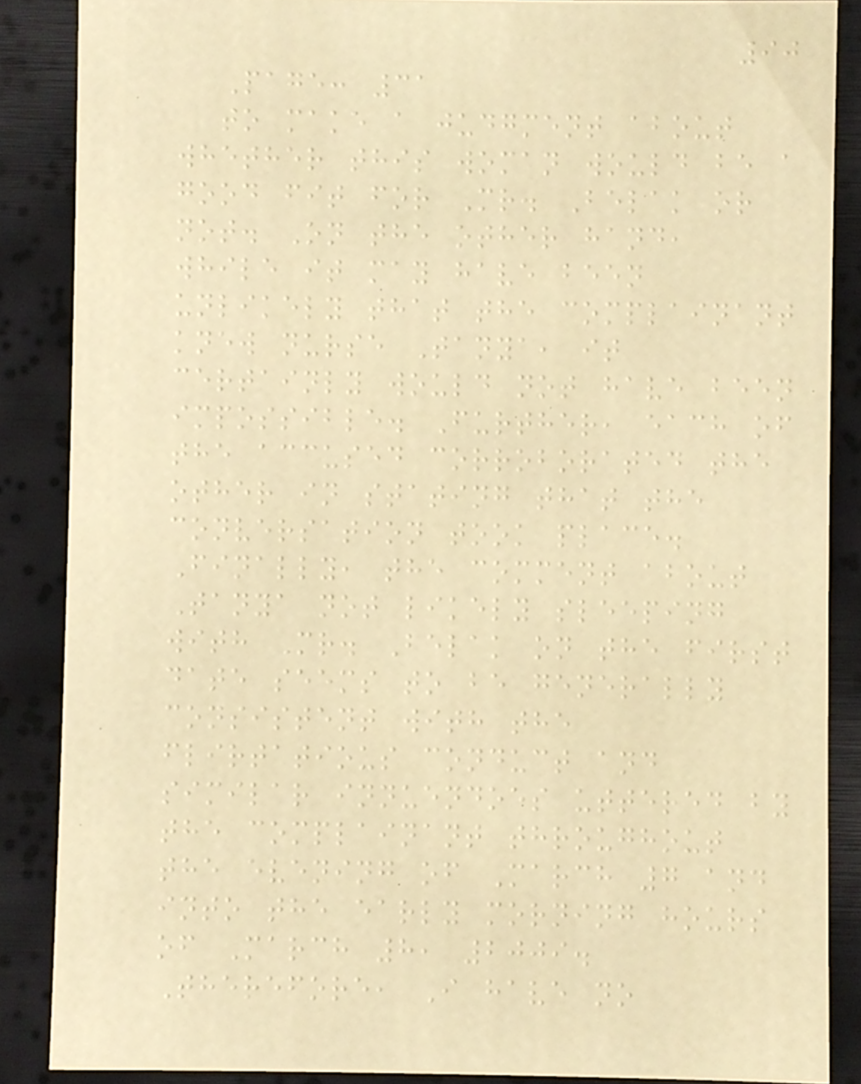90
Page: 31
to make a judgment about
whether this woman would be a
good fit for Mr. Belak or
not. On the other hand,
while it may have been
unlikely that the complainant
knew nurse Tanya, it
certainly would not have been
impossible. Further, each of
the accused corroborated the
other in stating that the
conversation took place.
Finally, the comment about
Tanya not likely sleeping
with Mr. Belak on the first
date seems to be generally
consistent with the
flirtatious conduct and
similar innuendoes uttered by
the complainant throughout
the evening of March 7 and
into the early morning hours
of March 8, 2009.
Therefore, I have no
